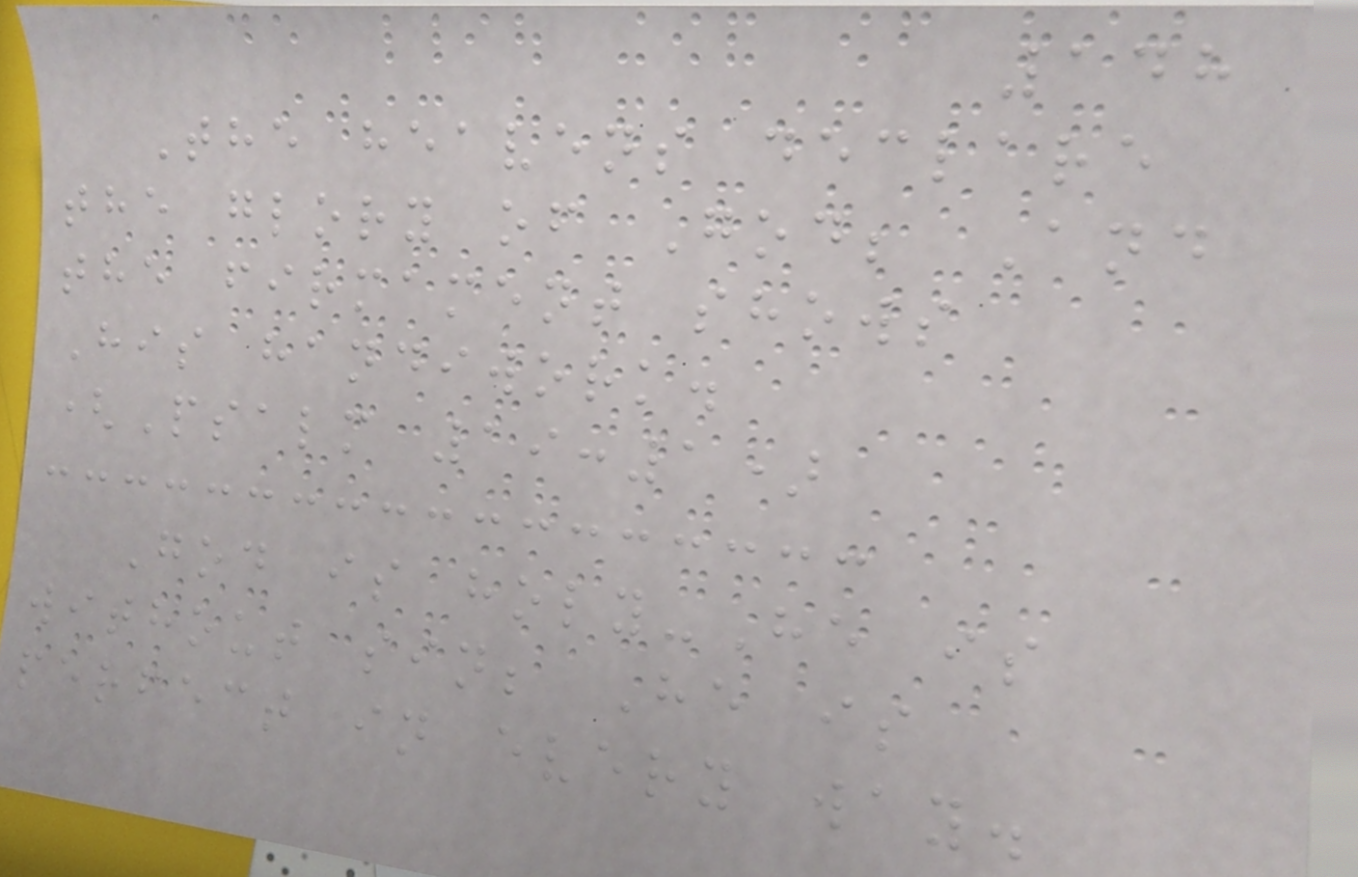148
The heavens declare
the glory of God; And
the firmament shows
His handiwork.
(Psalm 19:1)
God is holy-He is
without sin; He is
perfect in every way.
